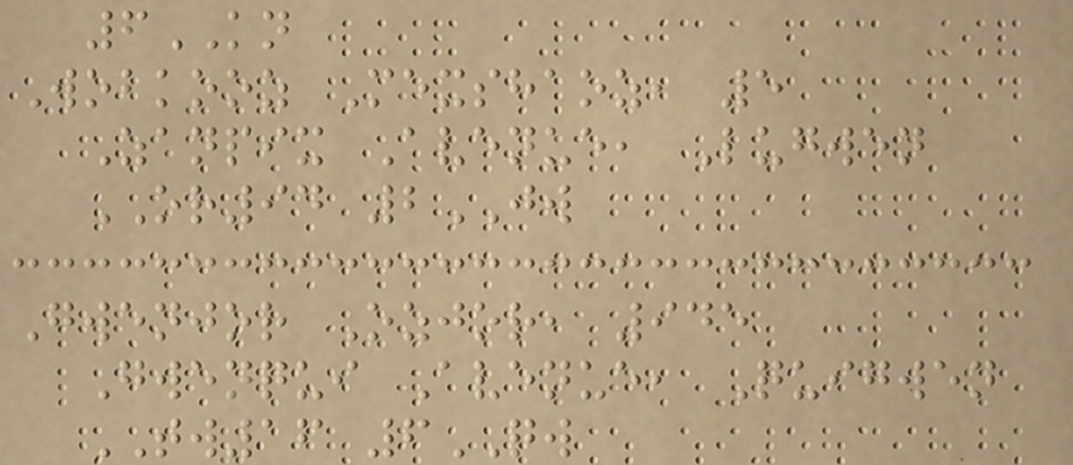6KN
Wobkooz Mexshaoz, 5
Zanpix Avenue, Lugwen
OR94 2JW
Gwenjor Ozjor, 945
Gwenqui Avenue, Quigwen
TW16 6QW
